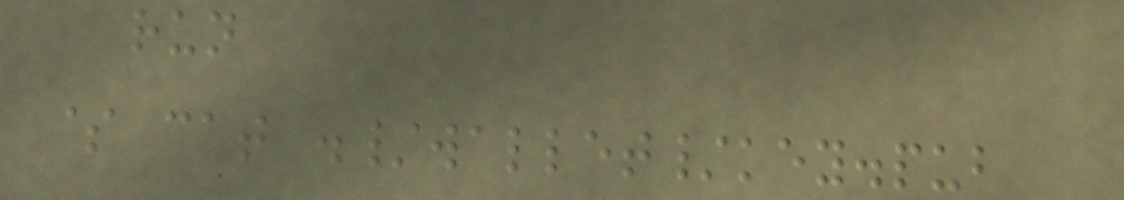run
$ cat ./wallet/key.pub
